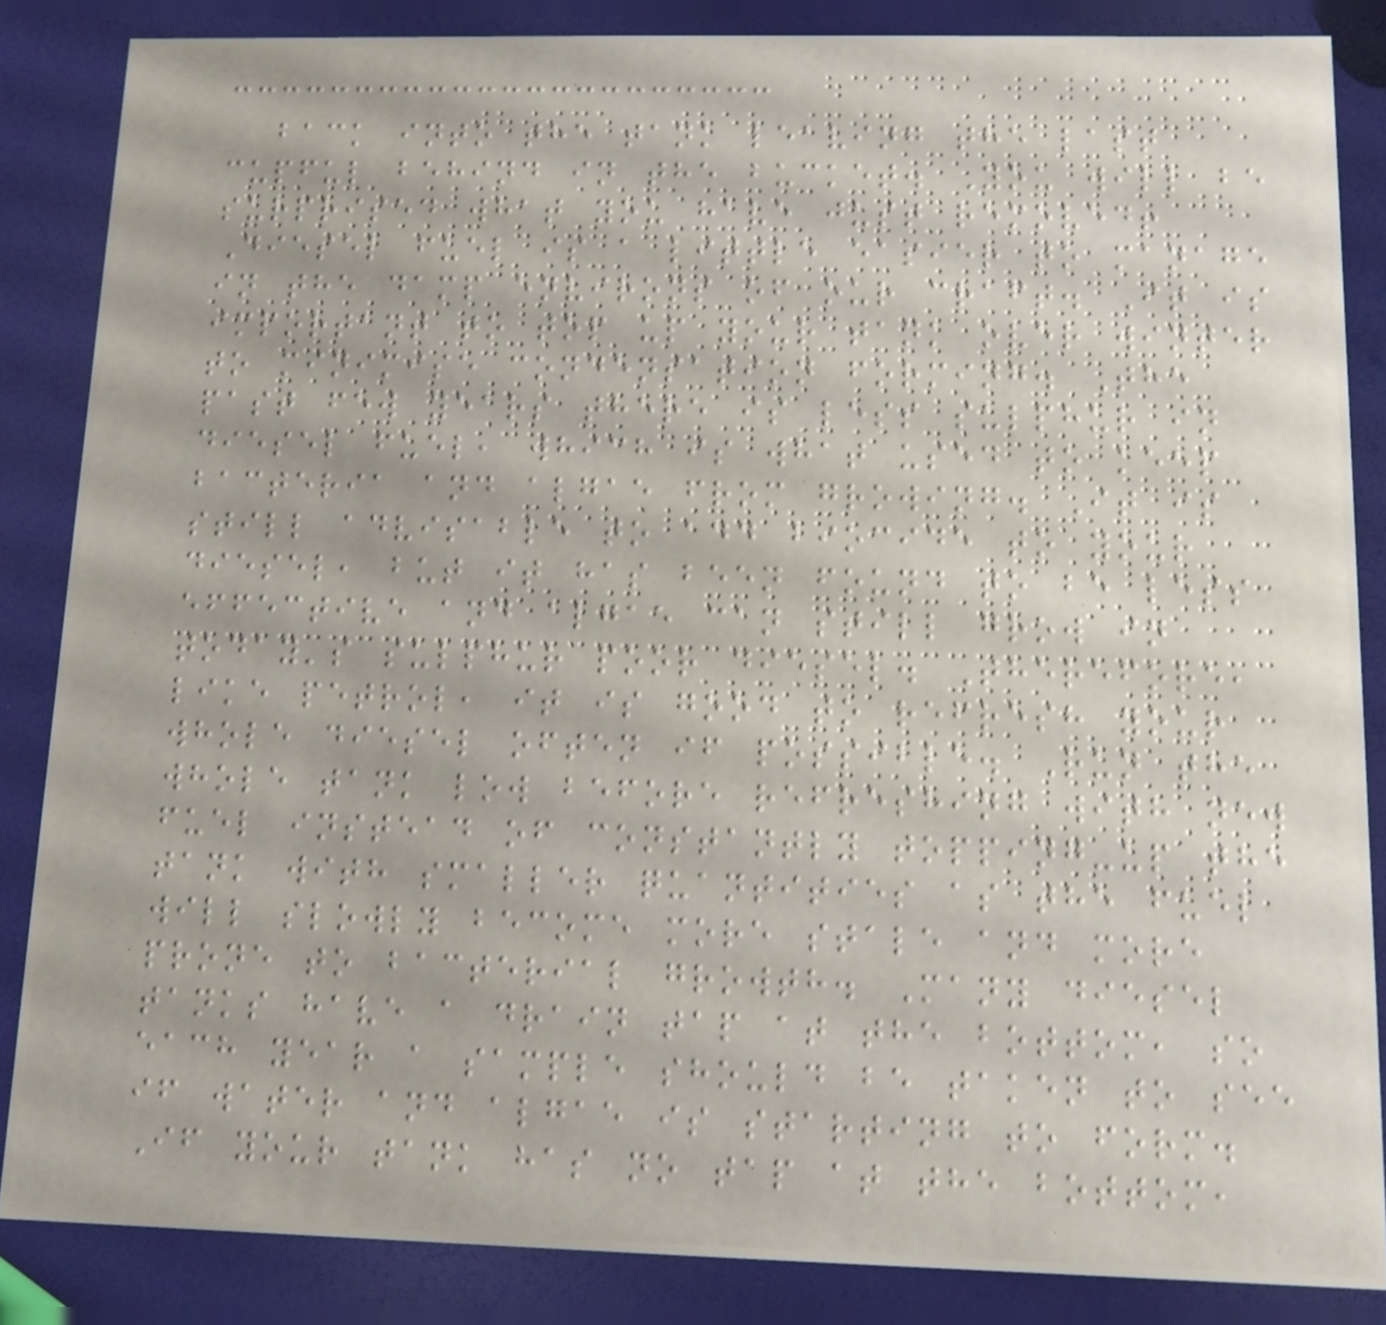back into the tank leaving the last
cupful behind in the bucket. You will be
surprised what you have just removed!
Diesel fuel is a little easier to manage
in the damp environs of our craft. It is
important to top up your tank over winter
to minimise condensation forming. The
past few years there is less sulphur in
diesel fuel, which is what used to keep
bacteria and algae from growing. It is
still advisable to add biocide to your
diesel, but it has been found to be less
effective and algae can still grow in
today's sulphur poor diesel. Therefore,
like petrol, it is good to refresh your
whole diesel often if possible. Run the
whole tank low before refreshing with new
fuel instead of constantly topping-up the
tank with smaller quantities as the fuel
will slowly become more stale and more
prone to bacterial growth. Many diesel
tanks have a drain tap at the bottom, so
each year a sample should be taken to see
if water and algae is starting to form.
If your tank has no tap at the bottom,
